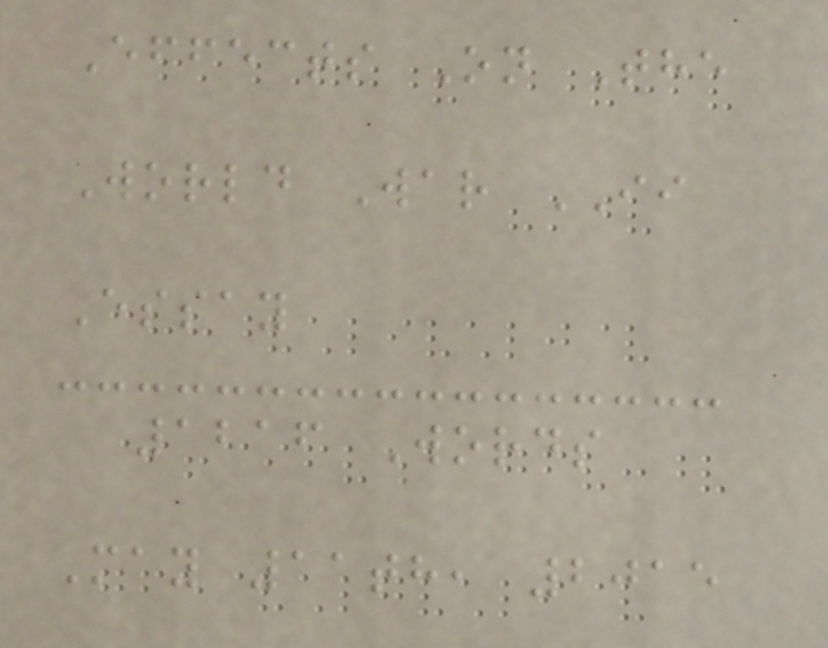Effects On The
World War II
Essay
1216 Words
May 11th, 2015
